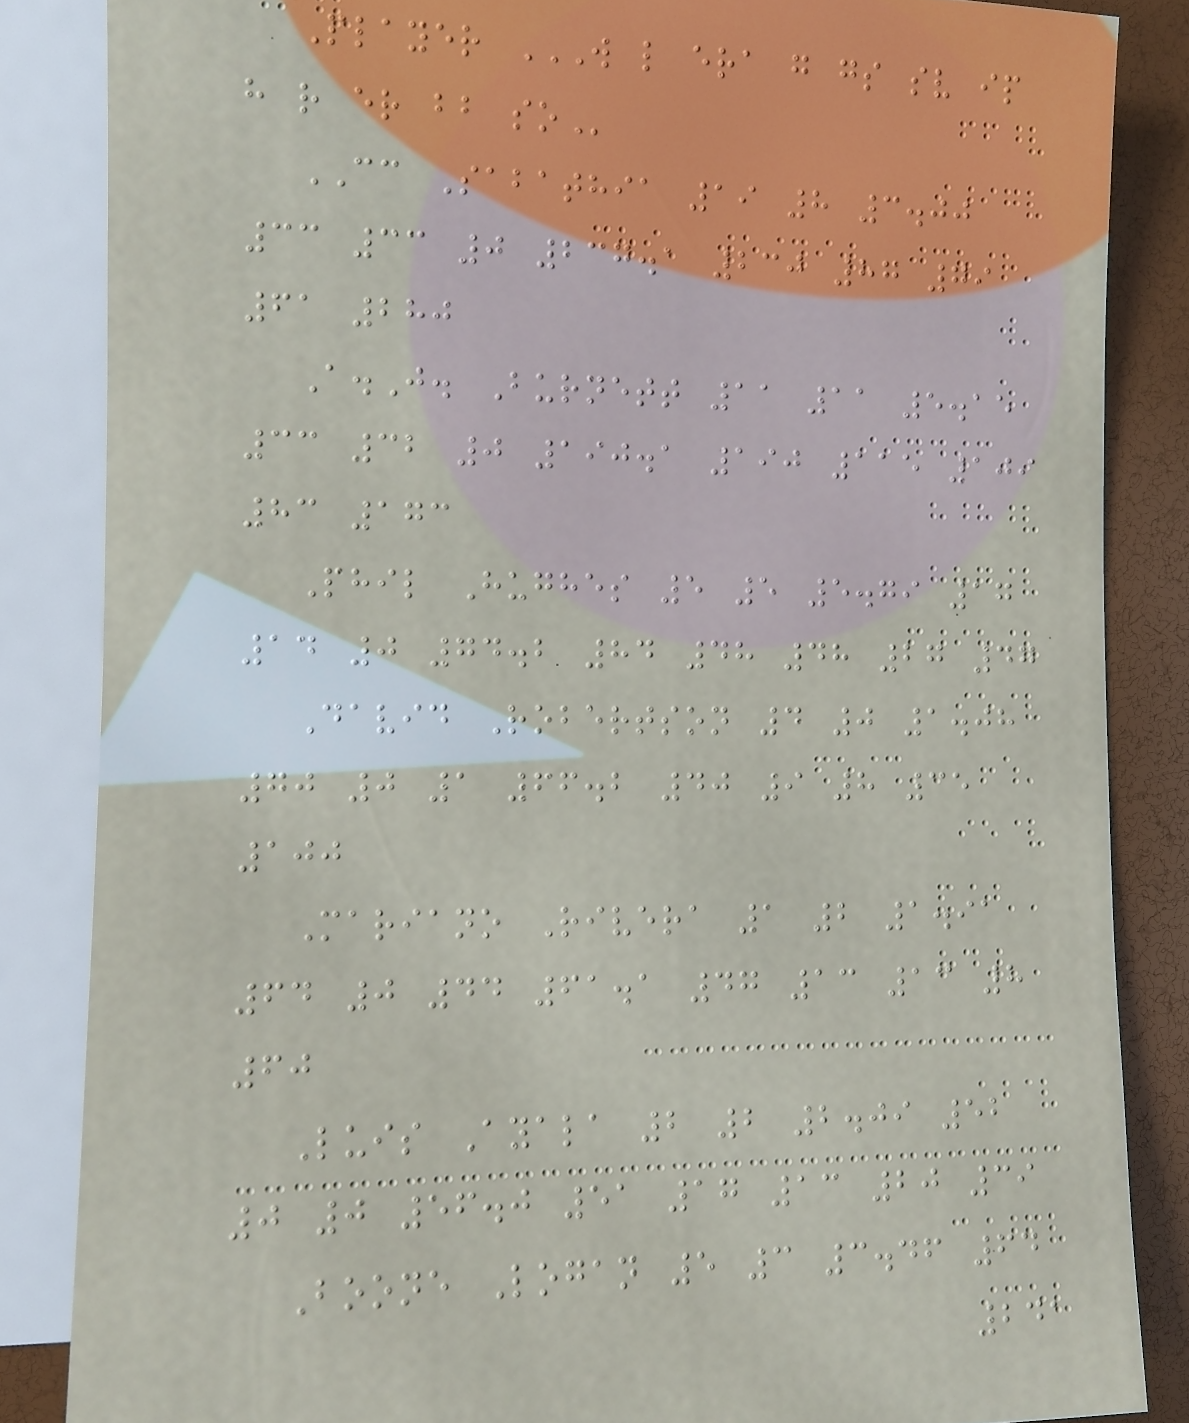Player W L ERA G GS SV IP
H R ER BB SO
CC Sabathia 19 8 3.00
33 33 0 237.1 230 87 79
61 280
A.J. Burnett 11 11 5.15
33 32 0 190.1 190 115 109
83 173
Phil Hughes 5 5 5.79 17
14 0 74.2 84 48 48 27 47
David Robertson 4 0 1.08
70 0 1 66.2 40 9 8 35
100
Mariano Rivera 1 2 1.91
64 0 44 61.1 47 13 13 8
60
Luis Ayala 2 2 2.09 52
0 0 56.0 51 17 13 20 39
Boone Logan 5 3 3.46 64
241
